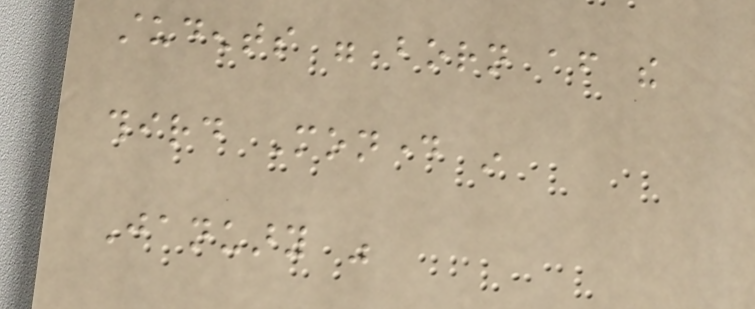students were born after the
third Monday in
January was
